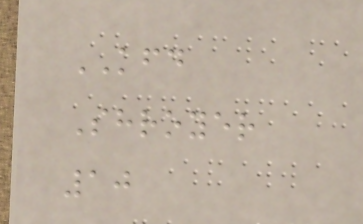KFD
Shroyer
10
